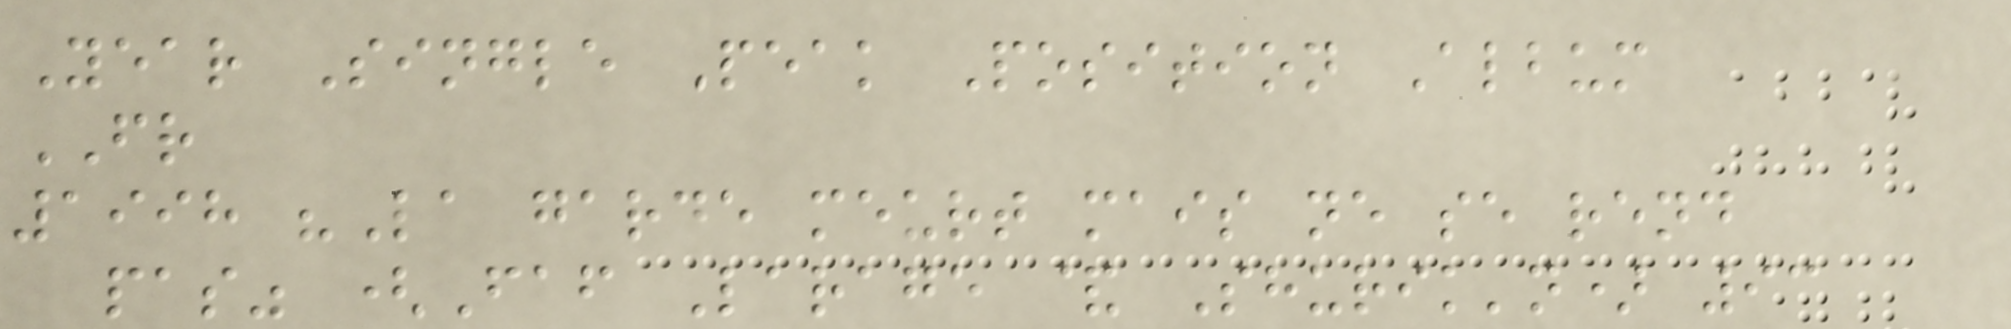Year Single Peak Position Album
FR
1998 "La garde meurt mais ne se rend
pas" (Faf Larage & Shurik'n) 93
